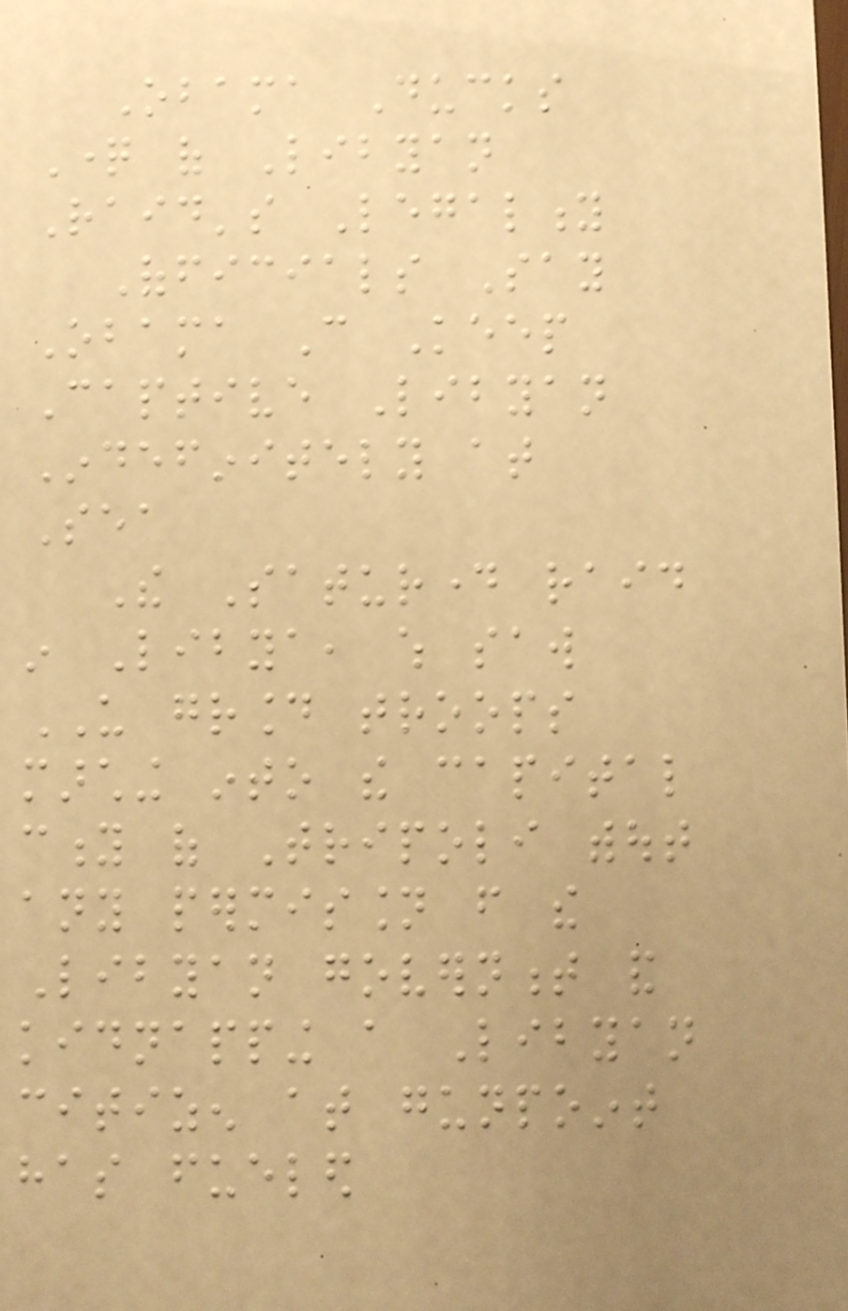Obama Ducks
Question of Libyan
Raid's Legality
Officials Say
Obama Can Keep
Captive Libyan
Indefinitely at
Sea
The Saturday raid
in Libya, which saw
US ground troops
marching into the capital
city of Tripoli without
any permission from the
Libyan government and
kidnapping a Libyan
citizen at gunpoint
has fueled
